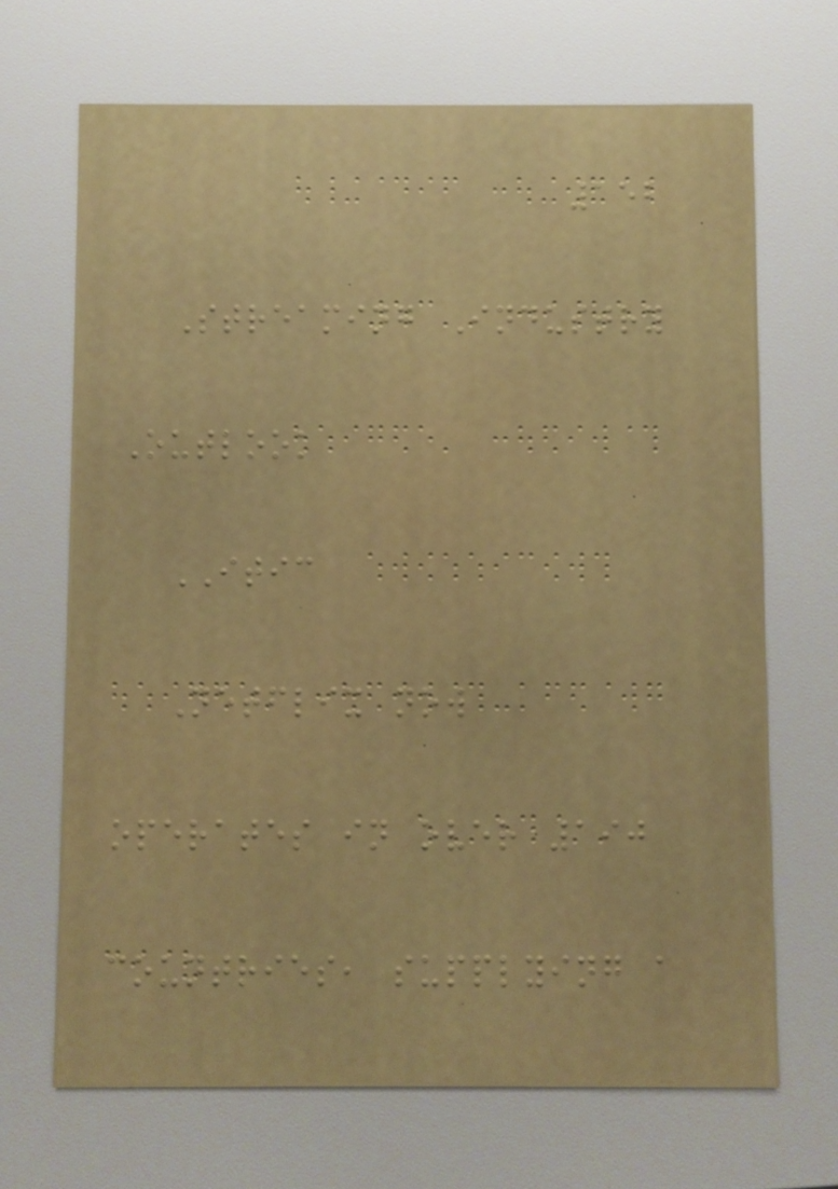152
Streaming Industry
Outlook
ITIC
Netflix now
operates in over 190
countries, supplying a
